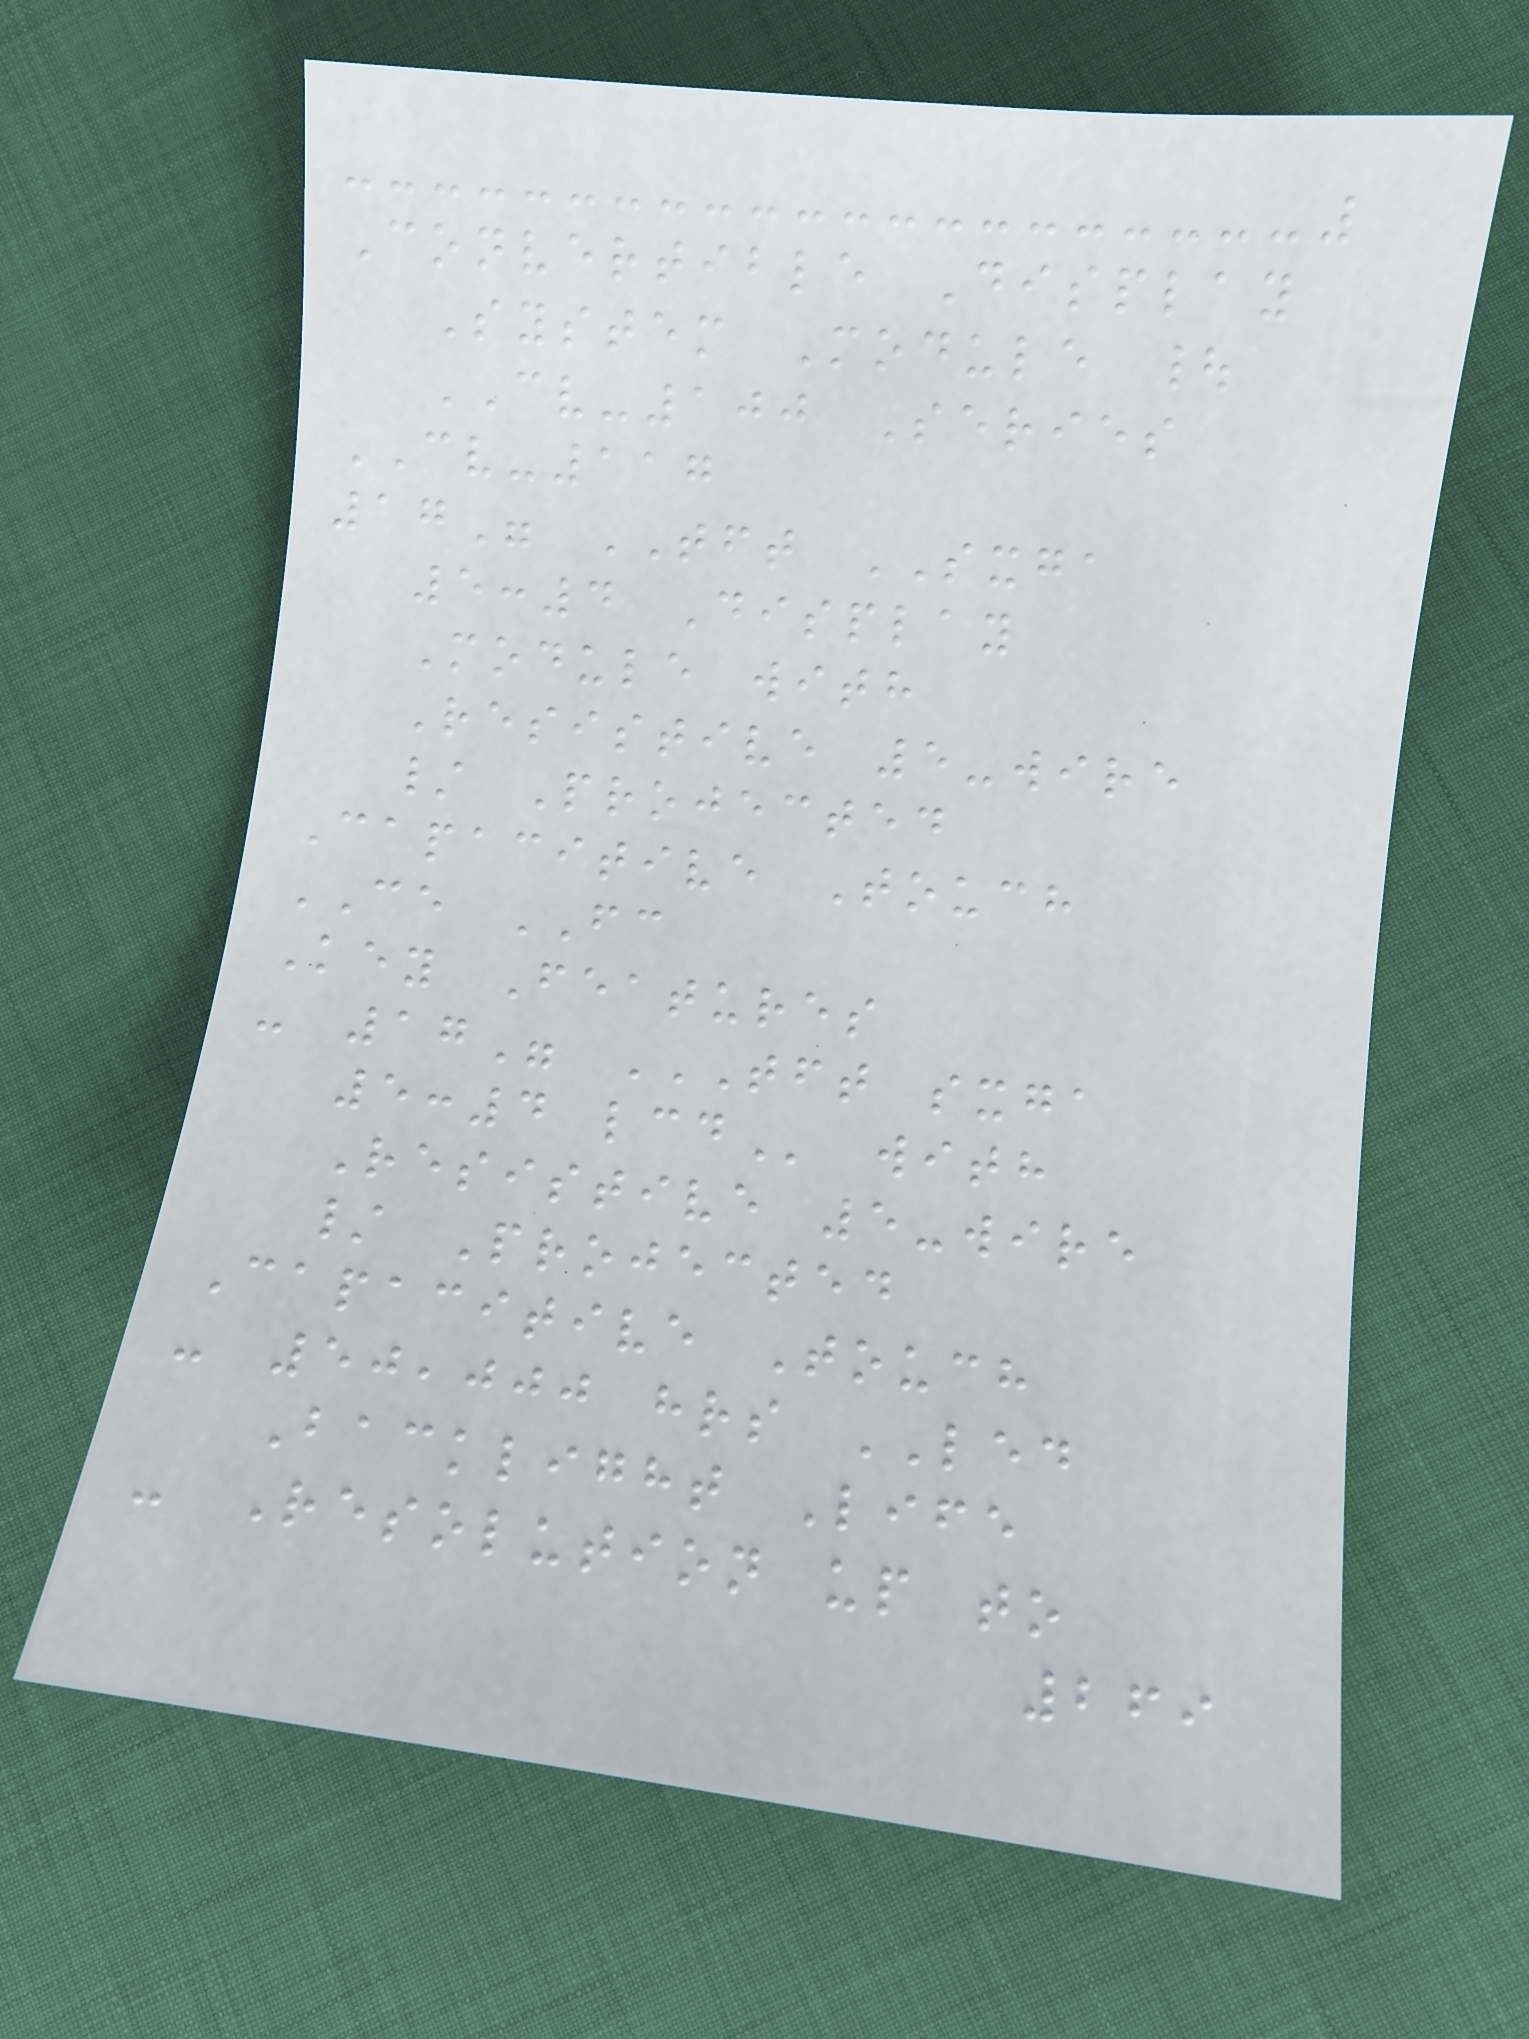Convertible Display
System Module |
CV-100 Series
CV-117
17" TFT SXGA
5:4 Display
Module with
Resistive 5-wire
/ Projected
Capacitive Touch
CE FC
Key Features
- 17" TFT SXGA
5:4 LCD with
Resistive 5-wire
/ Projected
Capacitive Touch
- 50,000 hrs LED
Backlight Life
- Resolution up to
269
